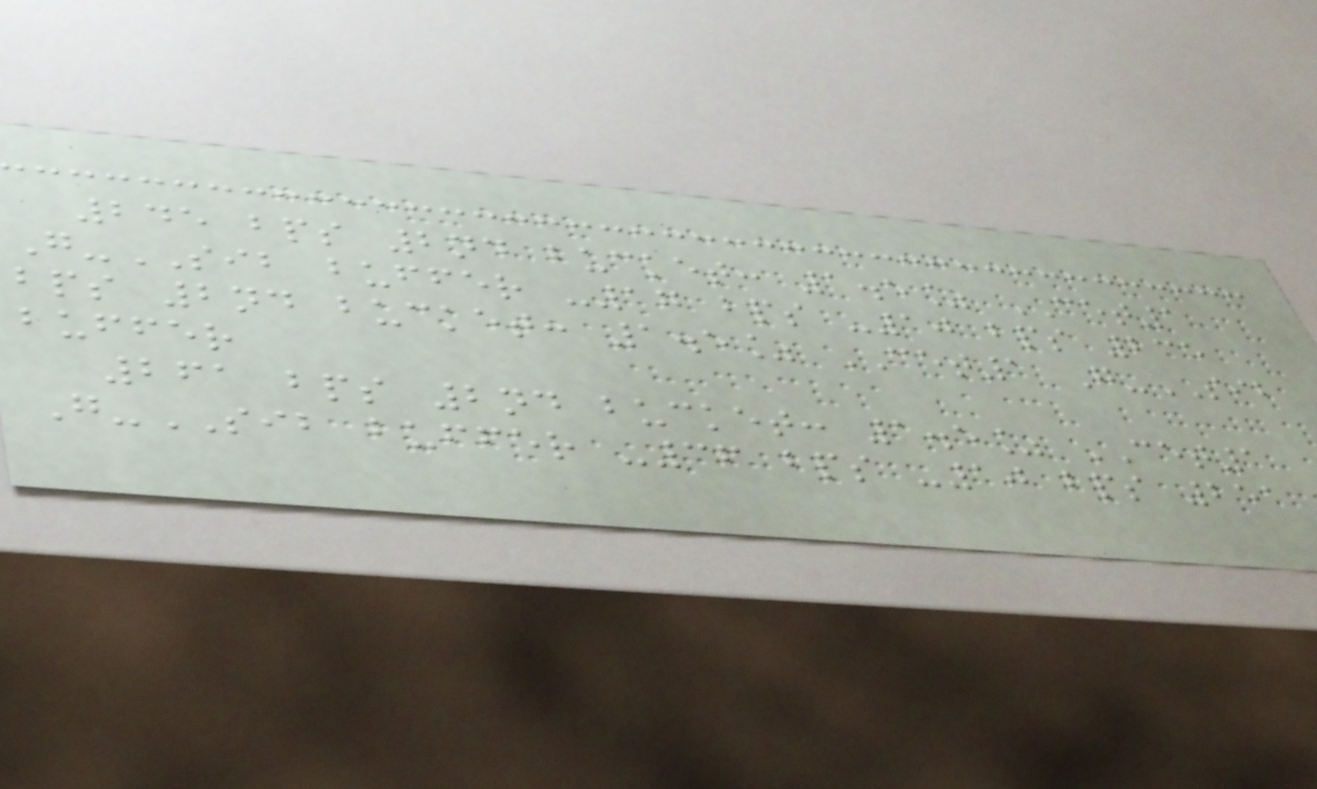245 bps 2nd bucket: 1.5% CET1
G-SIB buffer -17 bps -10 bps 235
bps 2nd bucket: 1.5% CET1 G-SIB
buffer
261 bps 2nd bucket: 1.5% CET1
G-SIB buffer -36 bps -10 bps 251
